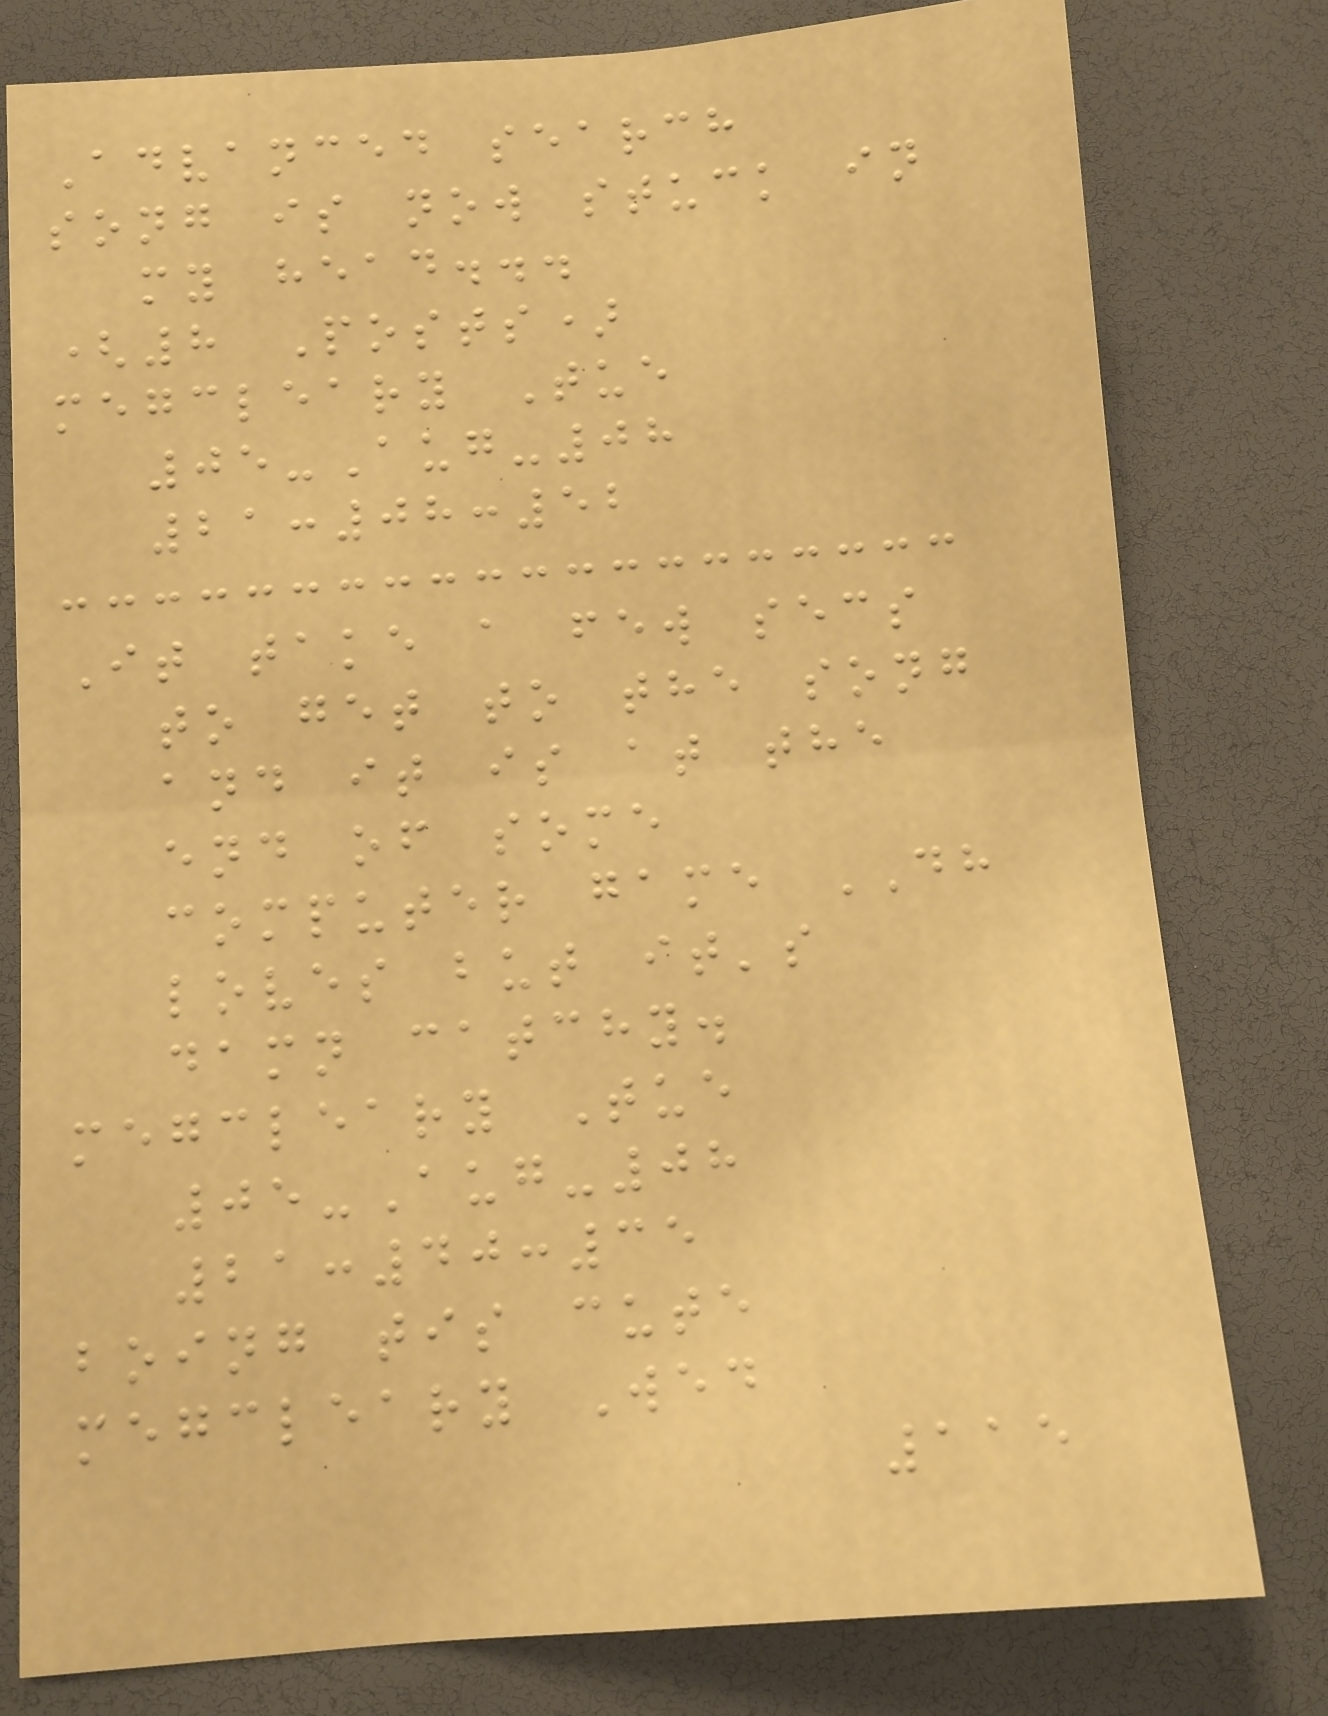Advanced search
song is now stuck in
my head...
(8 Posts)
megcleary Tue
05-Aug-08
21:08:52
It take a few secs
to get to the song
and it is at the
end of some
computer game DH
loves but it's
damn catchy.
megcleary Tue
05-Aug-08
21:40:35
boing tis cute
megcleary Wed
115
